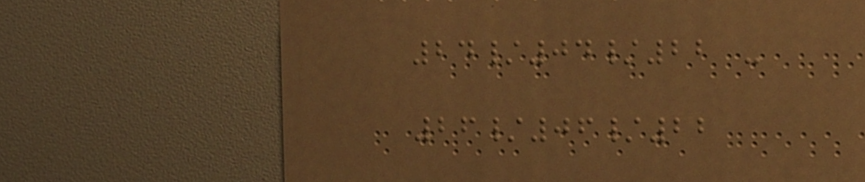24/04/22 -
26/06/22
